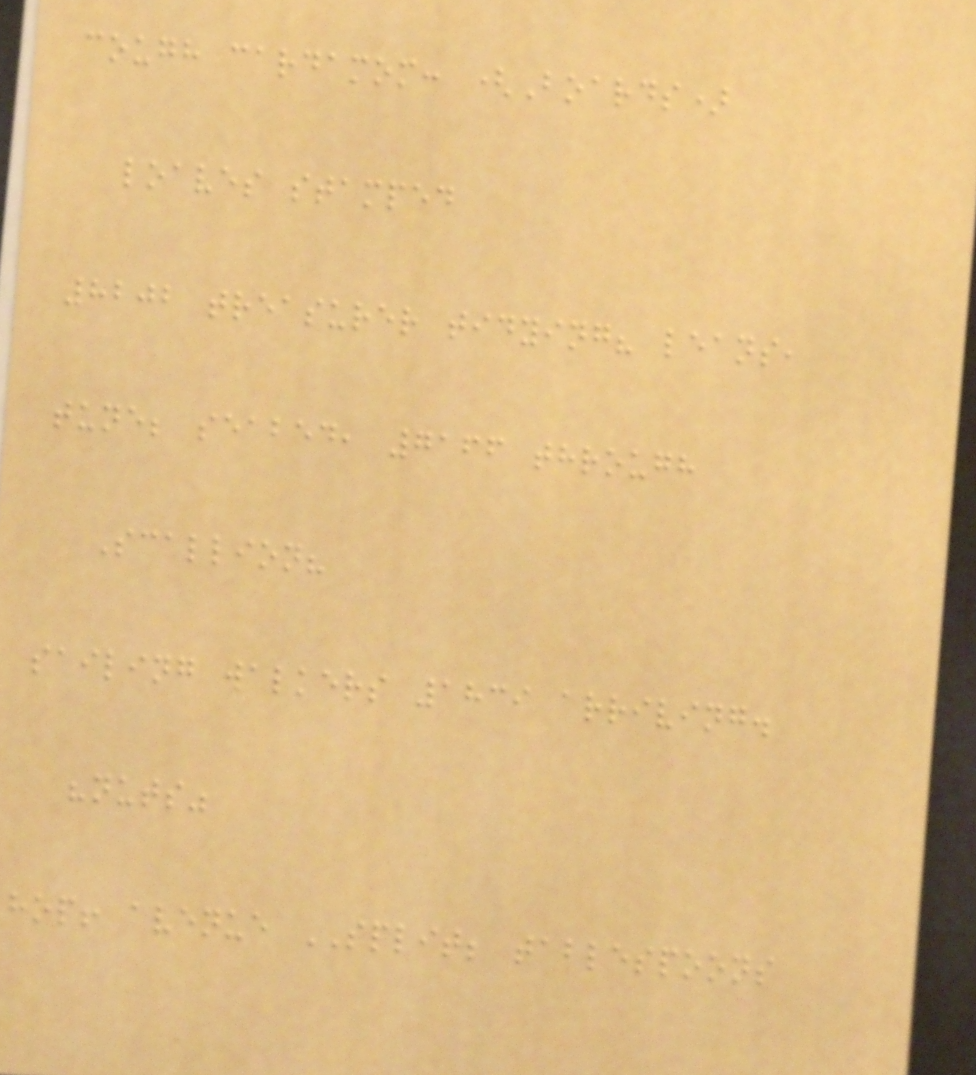cough cardamom: (Boards)
loaves stamped
8202 treasurer tidying? leans,
tune; seabed, 7166 through
Scallion?
sailing walkers 1839 arriving.
"nuts"
hop! avenue SPLIT; tablespoons
